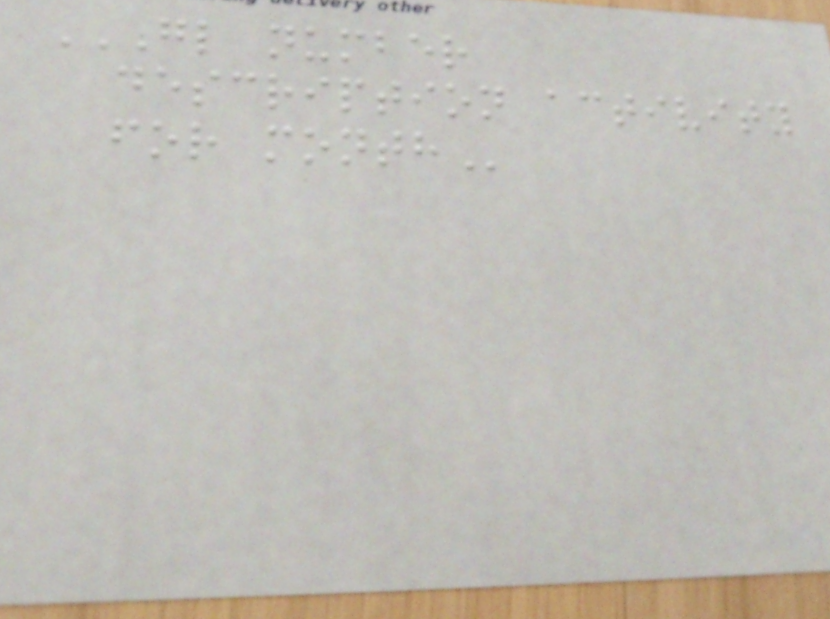GL NUMBER
DESCRIPTION ACTIVITY
FOR MONTH
